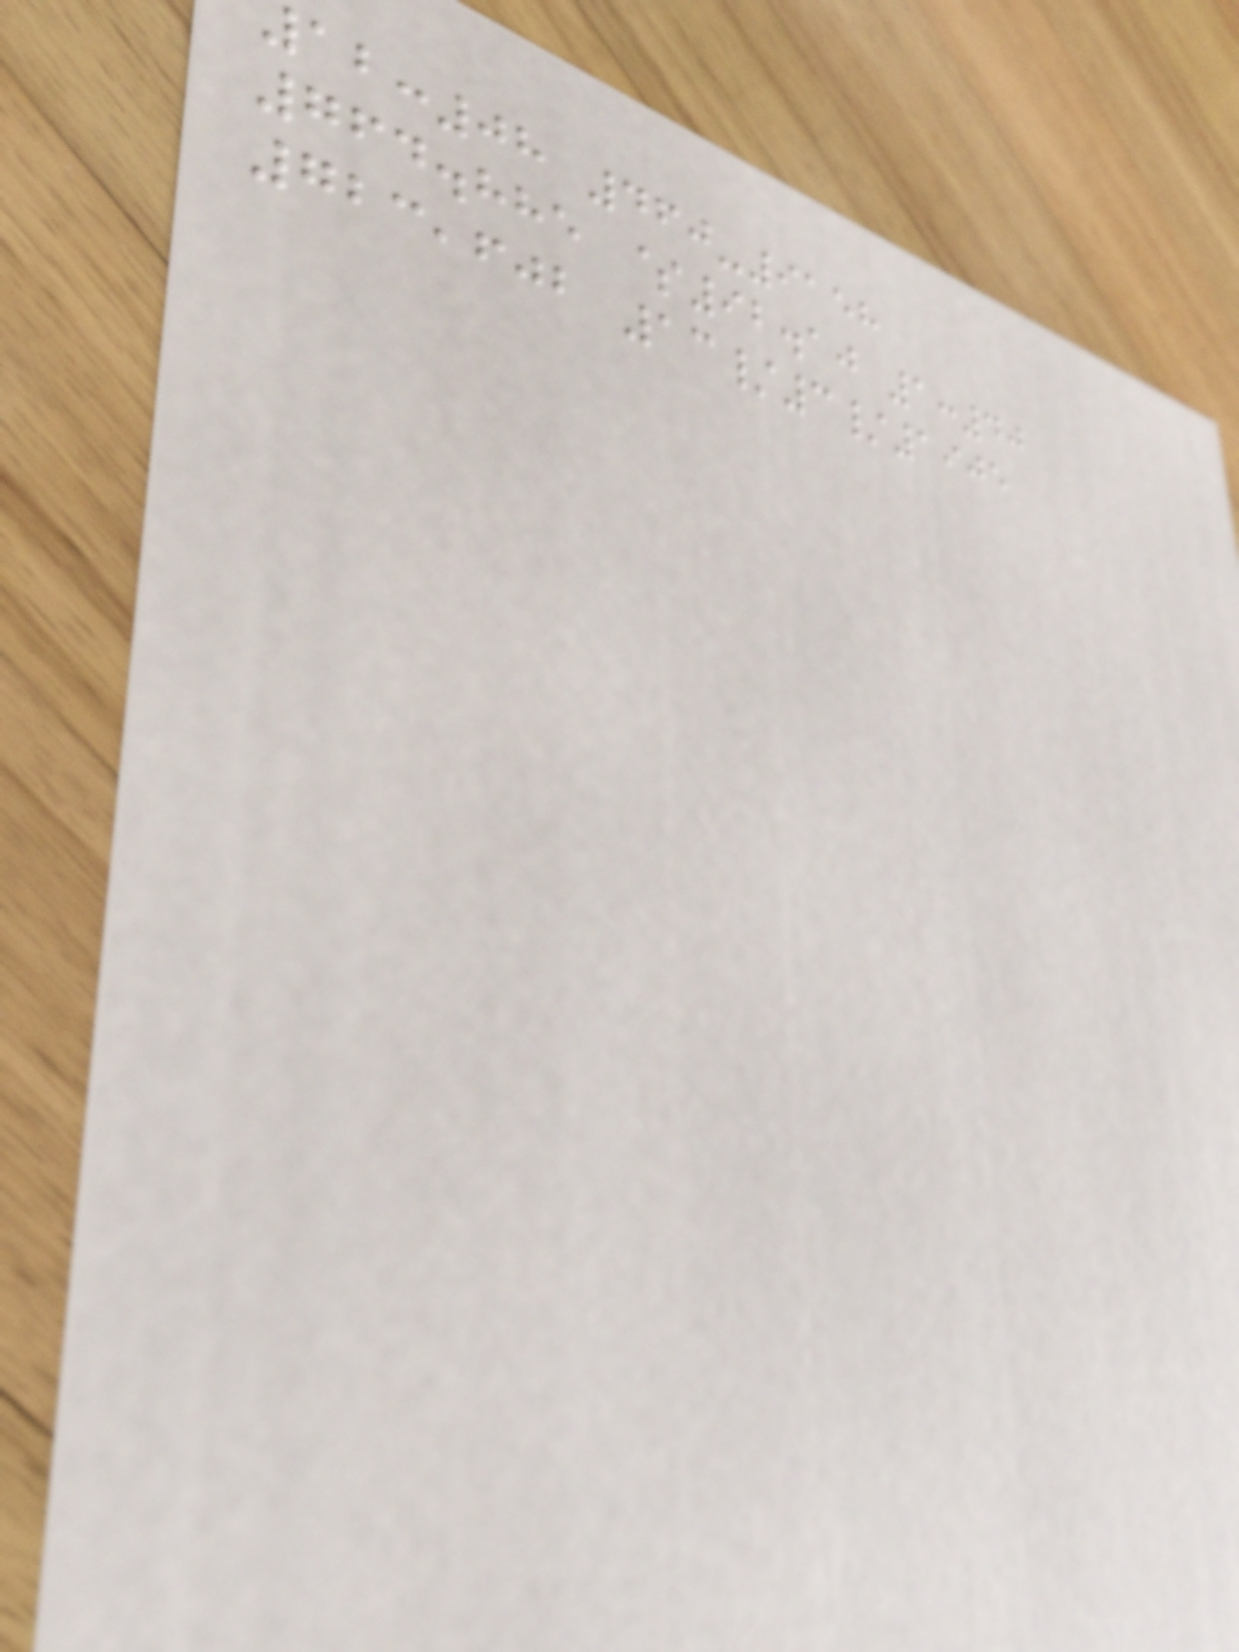:08 460-9158
764.885 $92.10 1:40
723,602 13/3/1905
